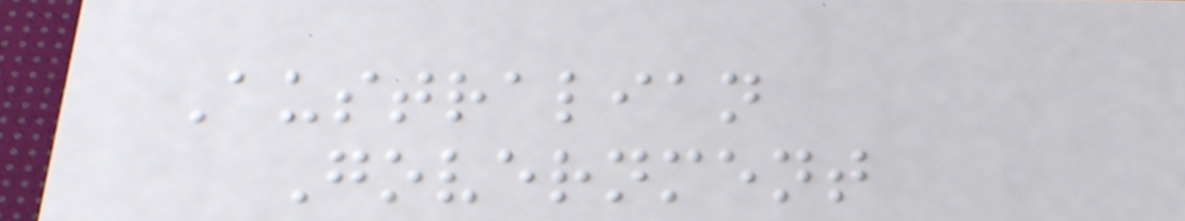Australian
Government
